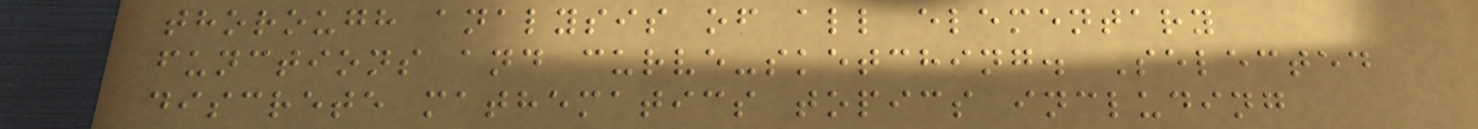thorough analysis of all elementary
functions and curve-sketching. Selected
discrete mathematics topics including
